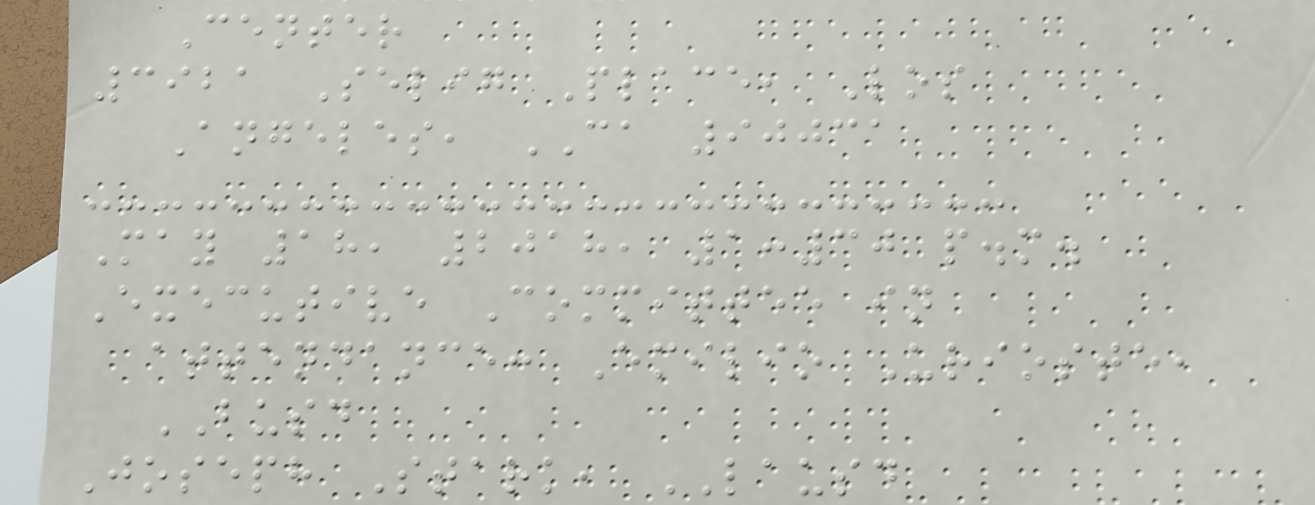Center
3921 Selig Place, Los
Angeles, CA 90031
May 18, 2018, 1:30 p.m.
Executive Committee in
attendance: Emilio Urioste,
BUSD
Joseph Stark, LAUSD
